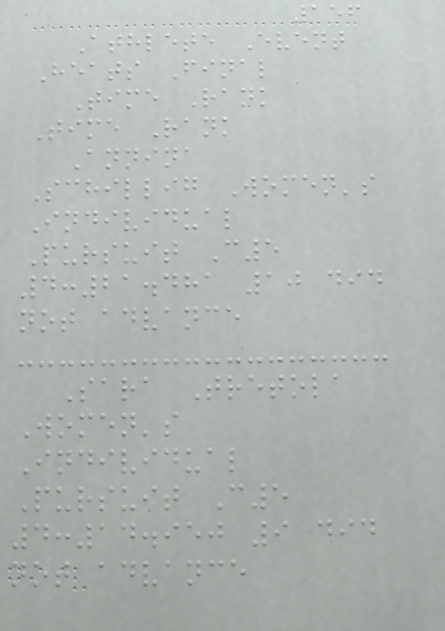156
Athlete Event
Heats Final
Time Rank
Time Rank
Annina
Schillig Women's
Individual
Pursuit C5
4:21.481 10 did
not advance
Sara Tretola
Women's
Individual
Pursuit C5
4:14.950 9 did
not advance
